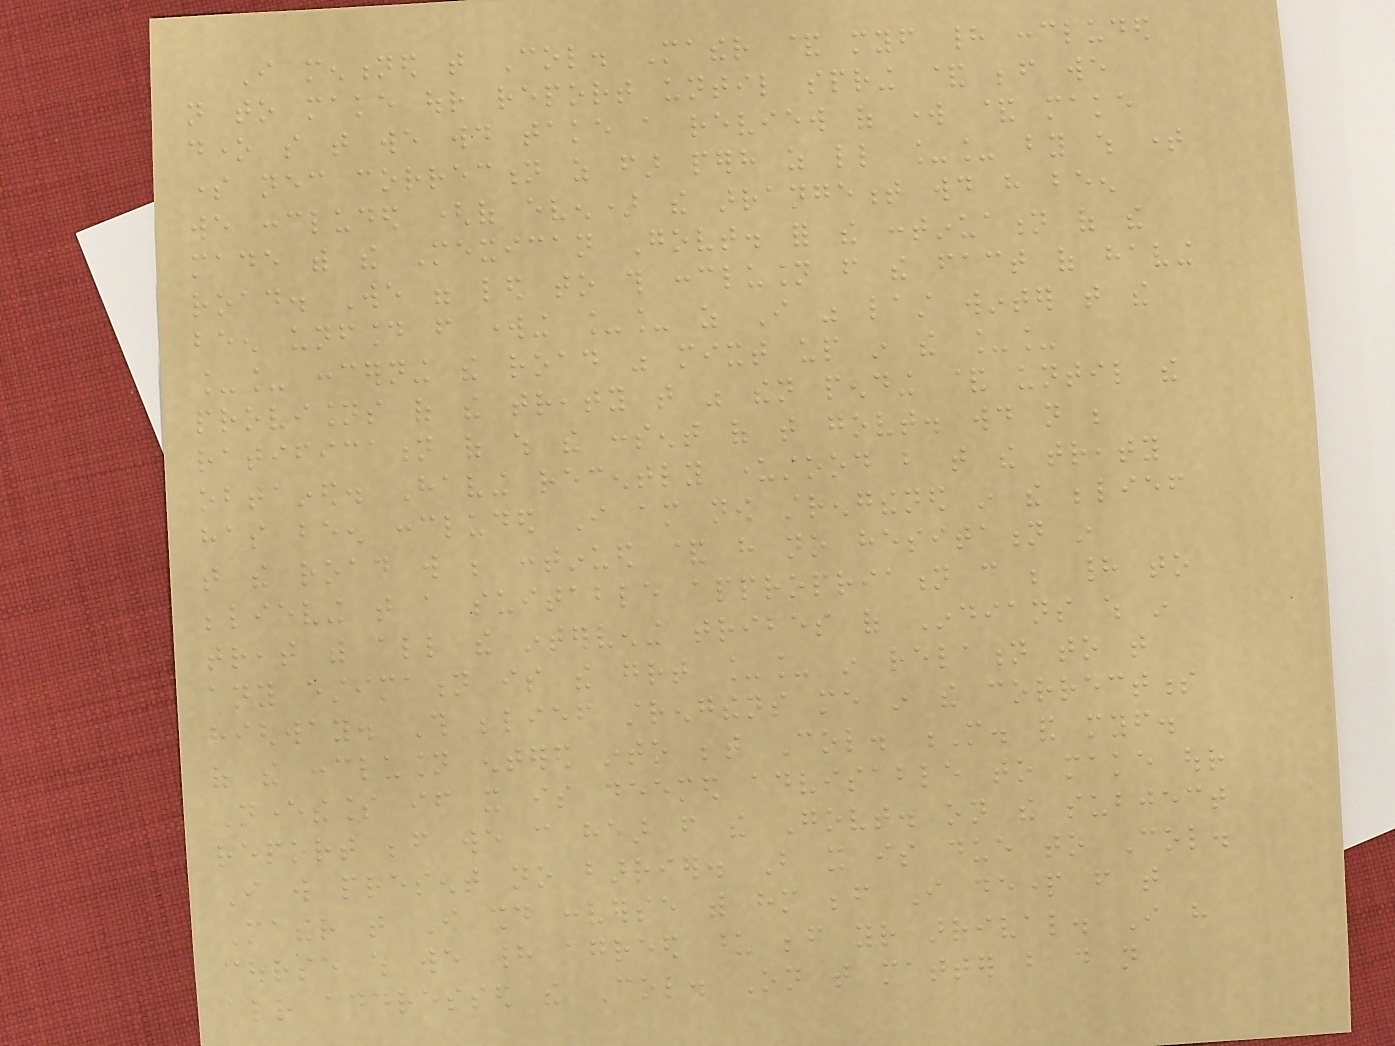I mentioned that Col. Mather & myself had concluded
not to make our report until spring & before we
done so that we would take a review of work & make
some necessary correction as far perhaps as little __ by which time
we concluded (of even) the arrangement would have been
made with the Mexican Govt. for the continuation of the
road. We were led to this conclusion from the fact of having
been unfound from working __ as I was last winter that the
__ concerning the road was mixt up in the __
provisions of the treaty that was then pending & until the
ratification of which the consent of that govt. would not be
obtained. Having recently understood but that the treaty
has been concluded I am now strengthened in the belief
that the road will be continued & have no hesitation in
believing that a suitable appropriation can be had to
treat with all the intervening tribes of Indians which in
any estimation is the great __ in relation to that
highway. This belief strengthens me in the correctness
of the conclusion entered into between Col. M. and myself.
Nevertheless if it is deemed advisable to make our
report before we can hear from the Govt. on the subject
I will present no barrier. But it is due to Col.
Mather that I should converse with him before I depart from that
course which we had agreed upon before your arrival. I have
already addressed the Col. On that matter but do not
